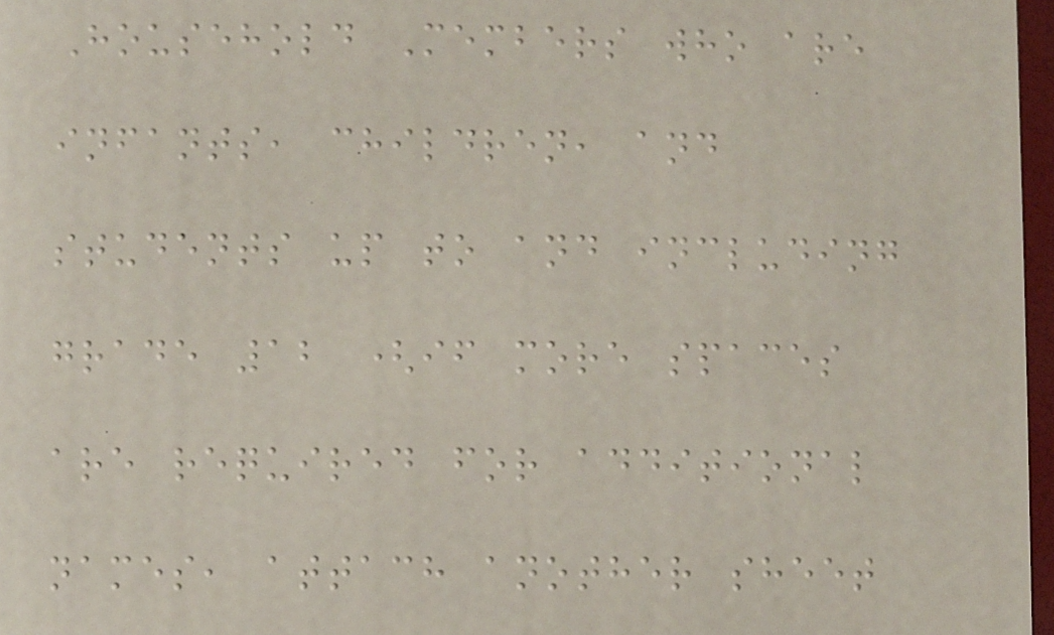Household Members who are
infants, children, and
students up to and including
grade 12 (if more spaces
are required for additional
names, attach another sheet
